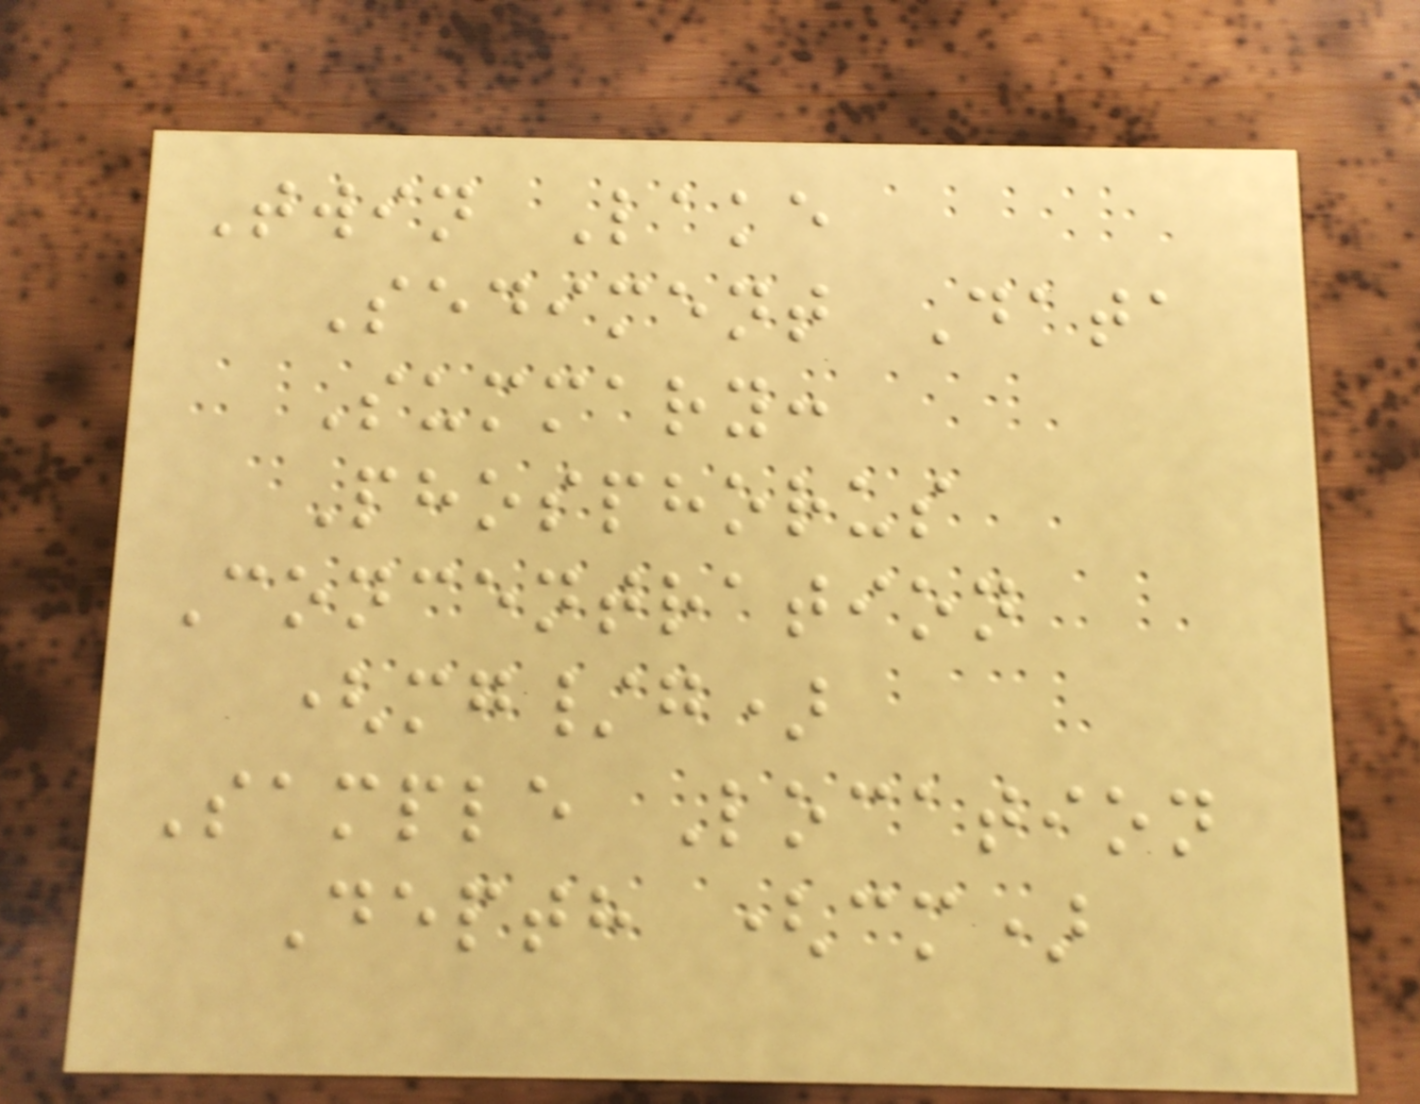Twin Lake
Sediment Data
Summary:
Phosphorus
Concentration
(mg/g)
Sample Location
Depth (cm)
